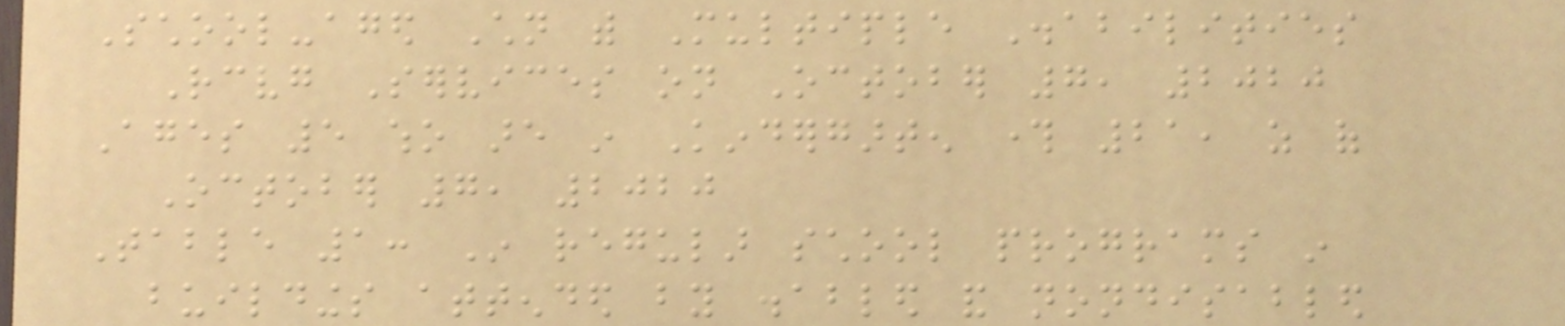School-aged Children with Multiple Disabilities
Receiving Services on October 7, 2020
Ages 5 who are in Kindergarten through 21, as of
October 7, 2020
Table 1: In regular school programs in
buildings attended by disabled and nondisabled
